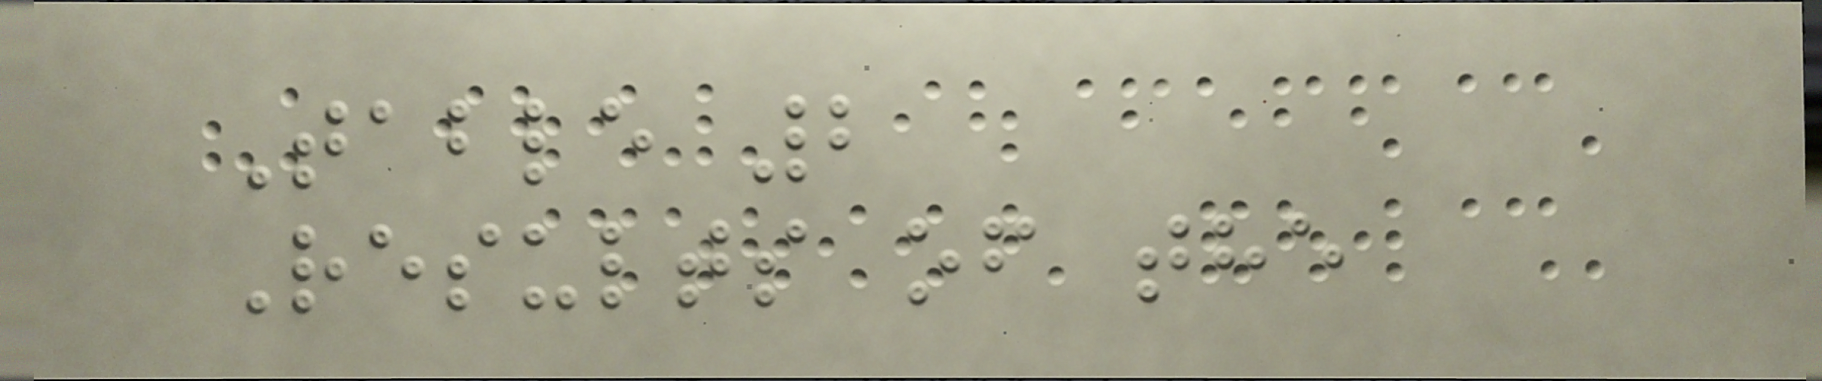Table 2
Results of the
